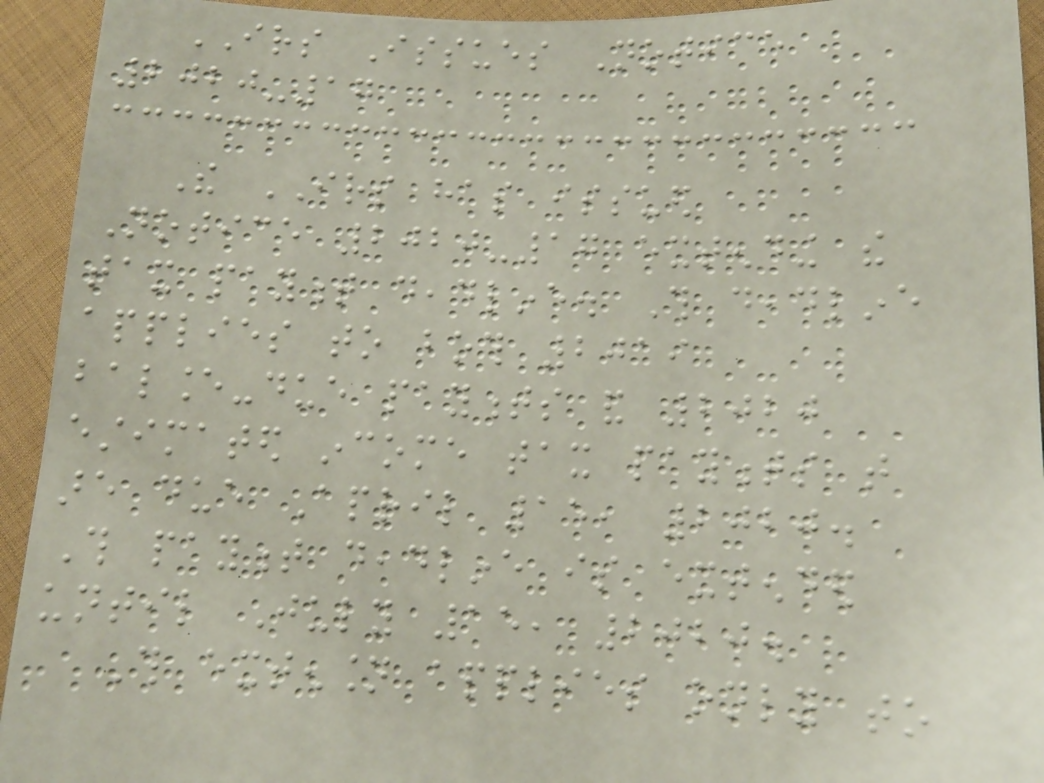IRS Issues Notice
2020-17
The IRS has issued
Notice 2020-17 extending the
tax payment deadline. This deadline
applies to both 2019
balance-due payments and 2020
estimated income tax payments that
are due April 15, 2020.
This payment deadline is extended
until July 15, 2020.
This extension applies only to
